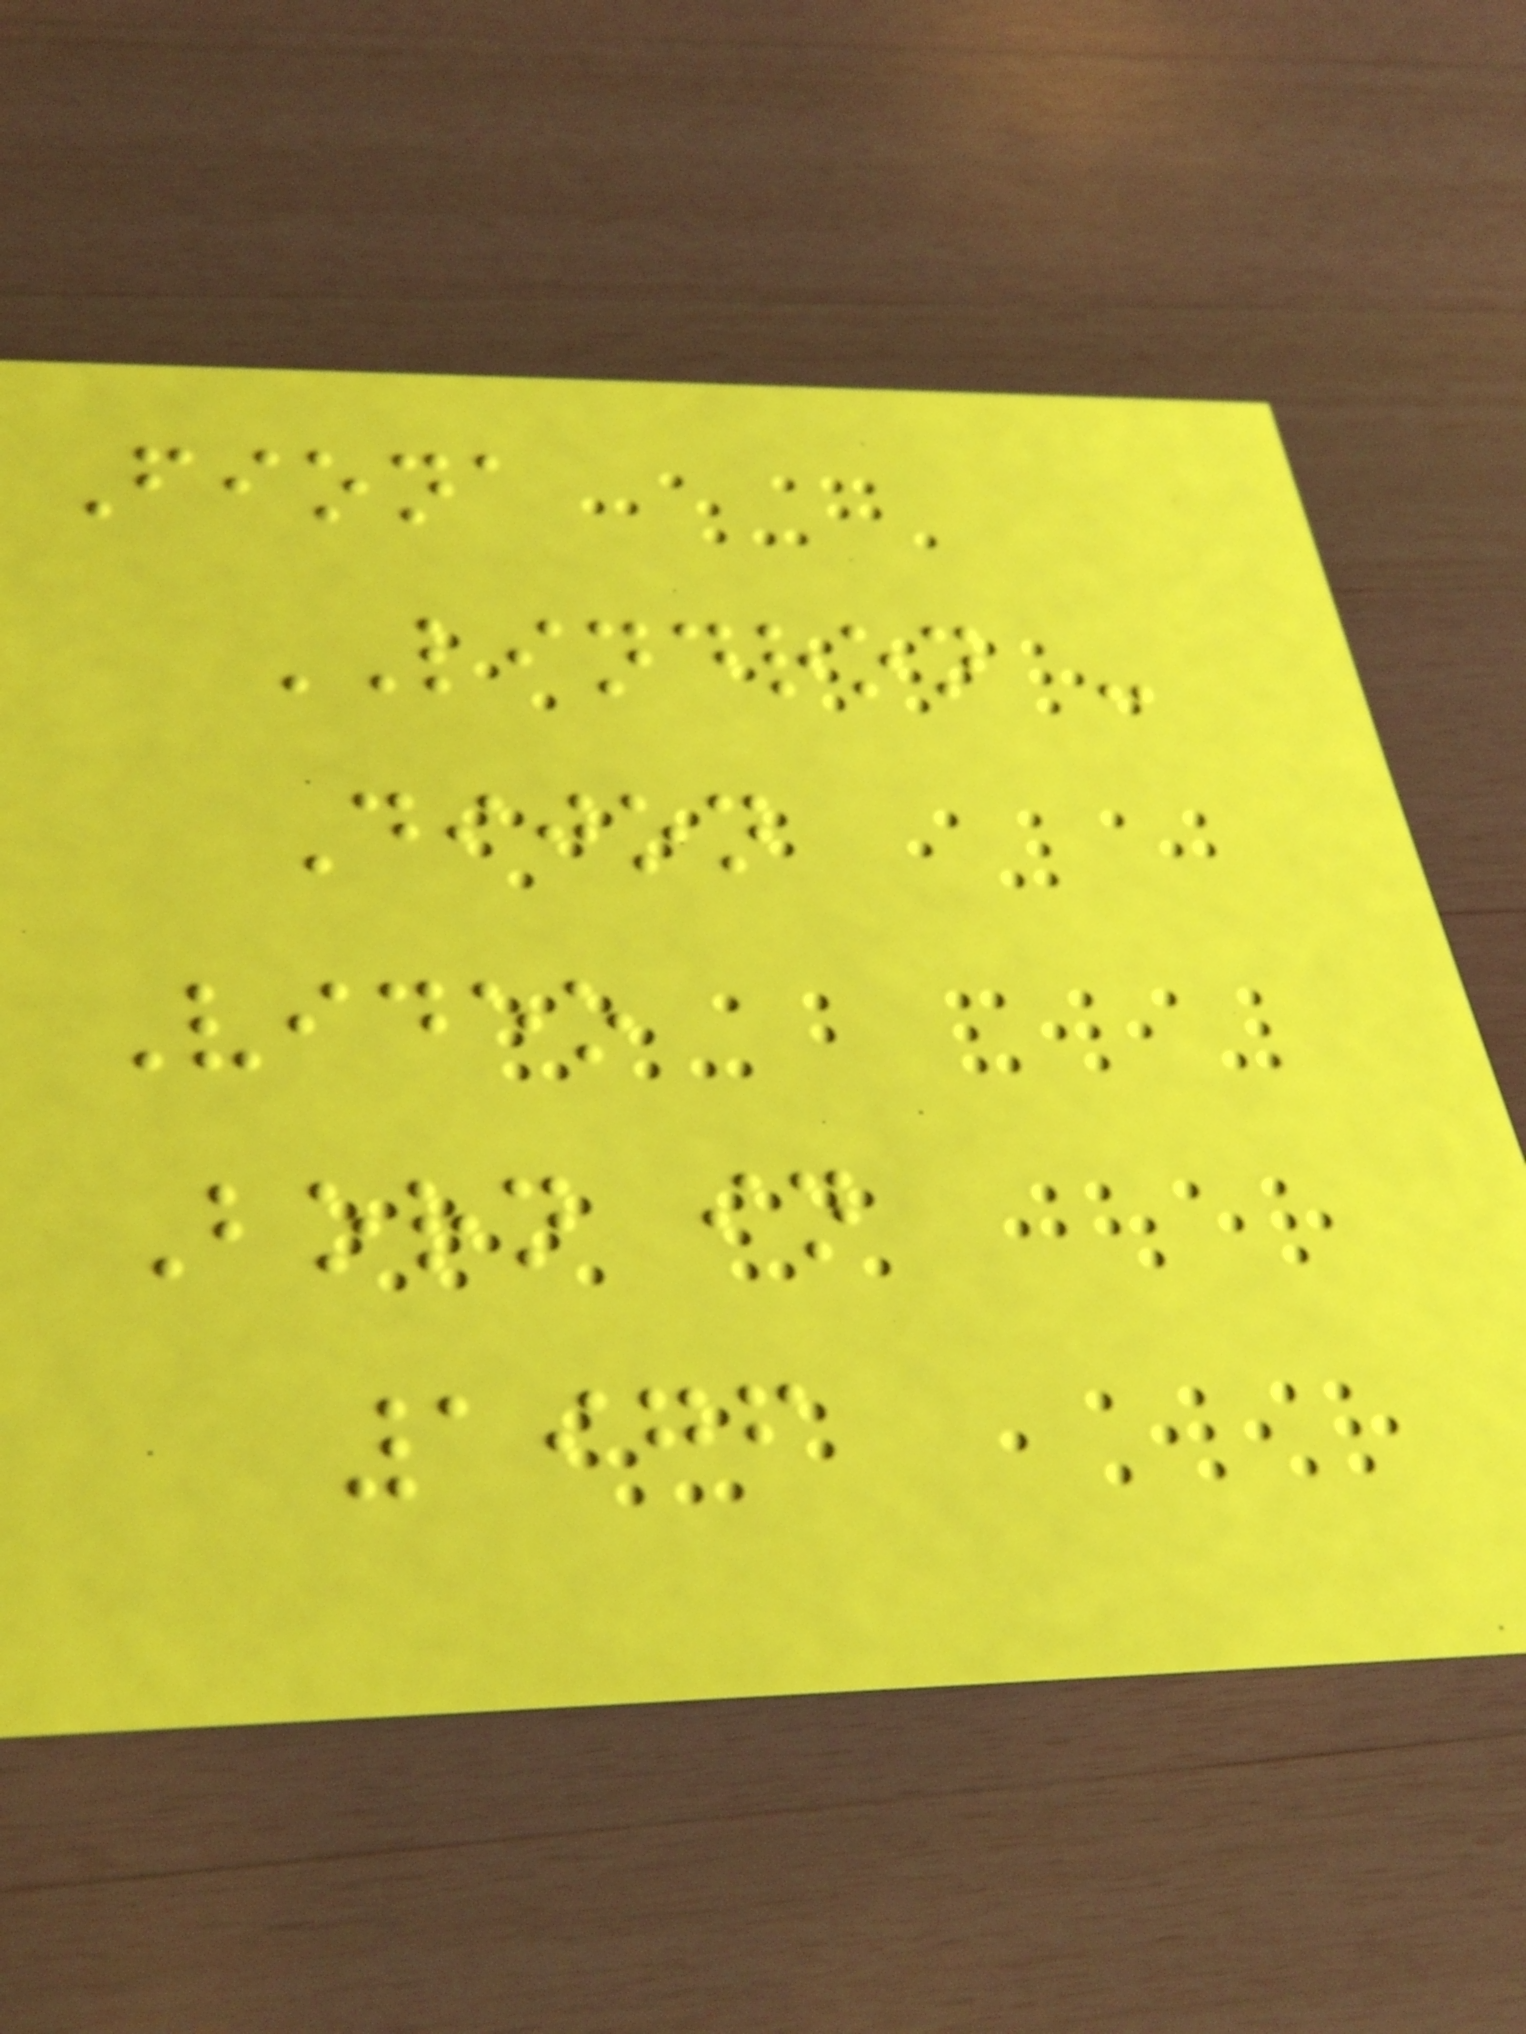Fiona
LINDRON -
Dijon
Video
Born in
1976
